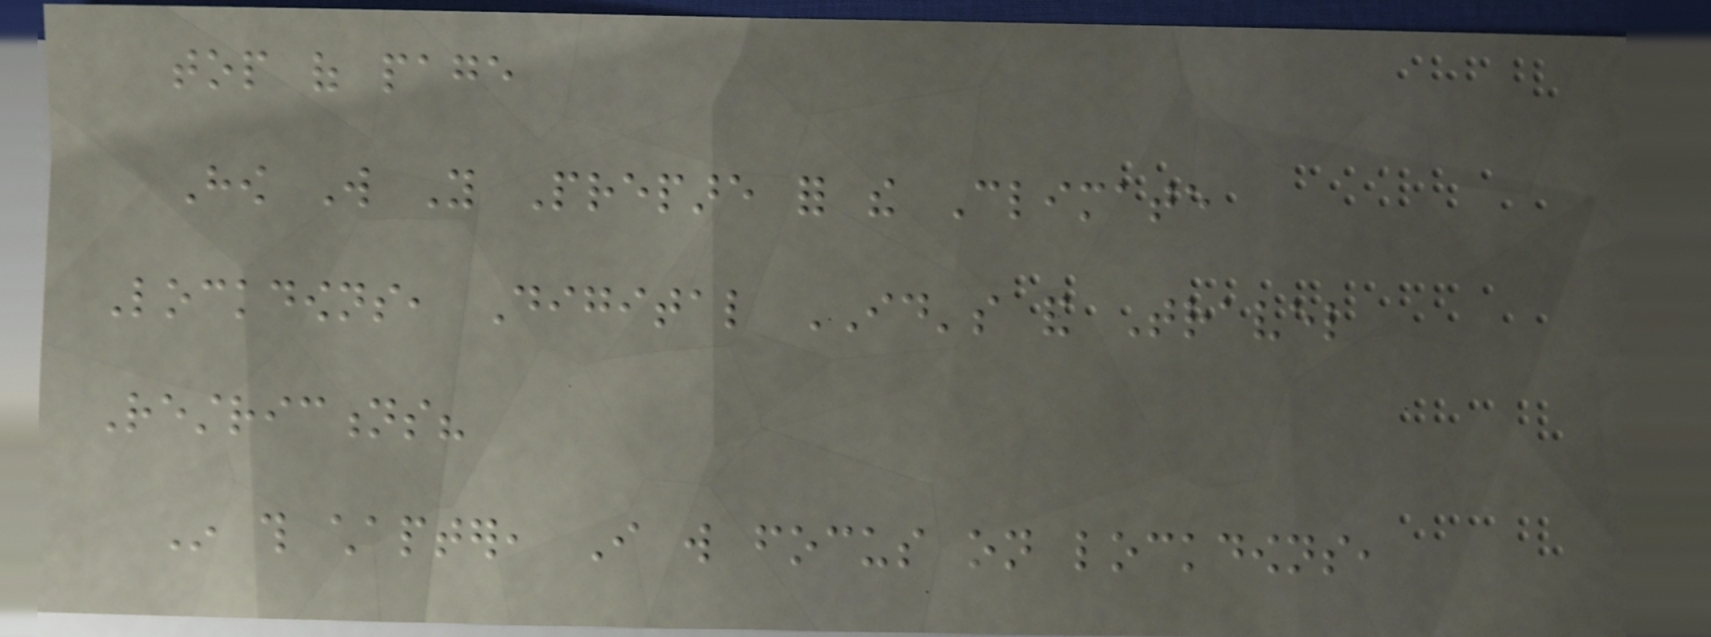top of page
How Will You Prepare for the Climate
Lockdowns, Digital ID's and Travel
Restrictions?
In this chapter, I will focus on lockdowns,
